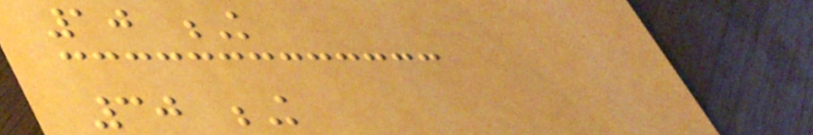10 K
30 K
